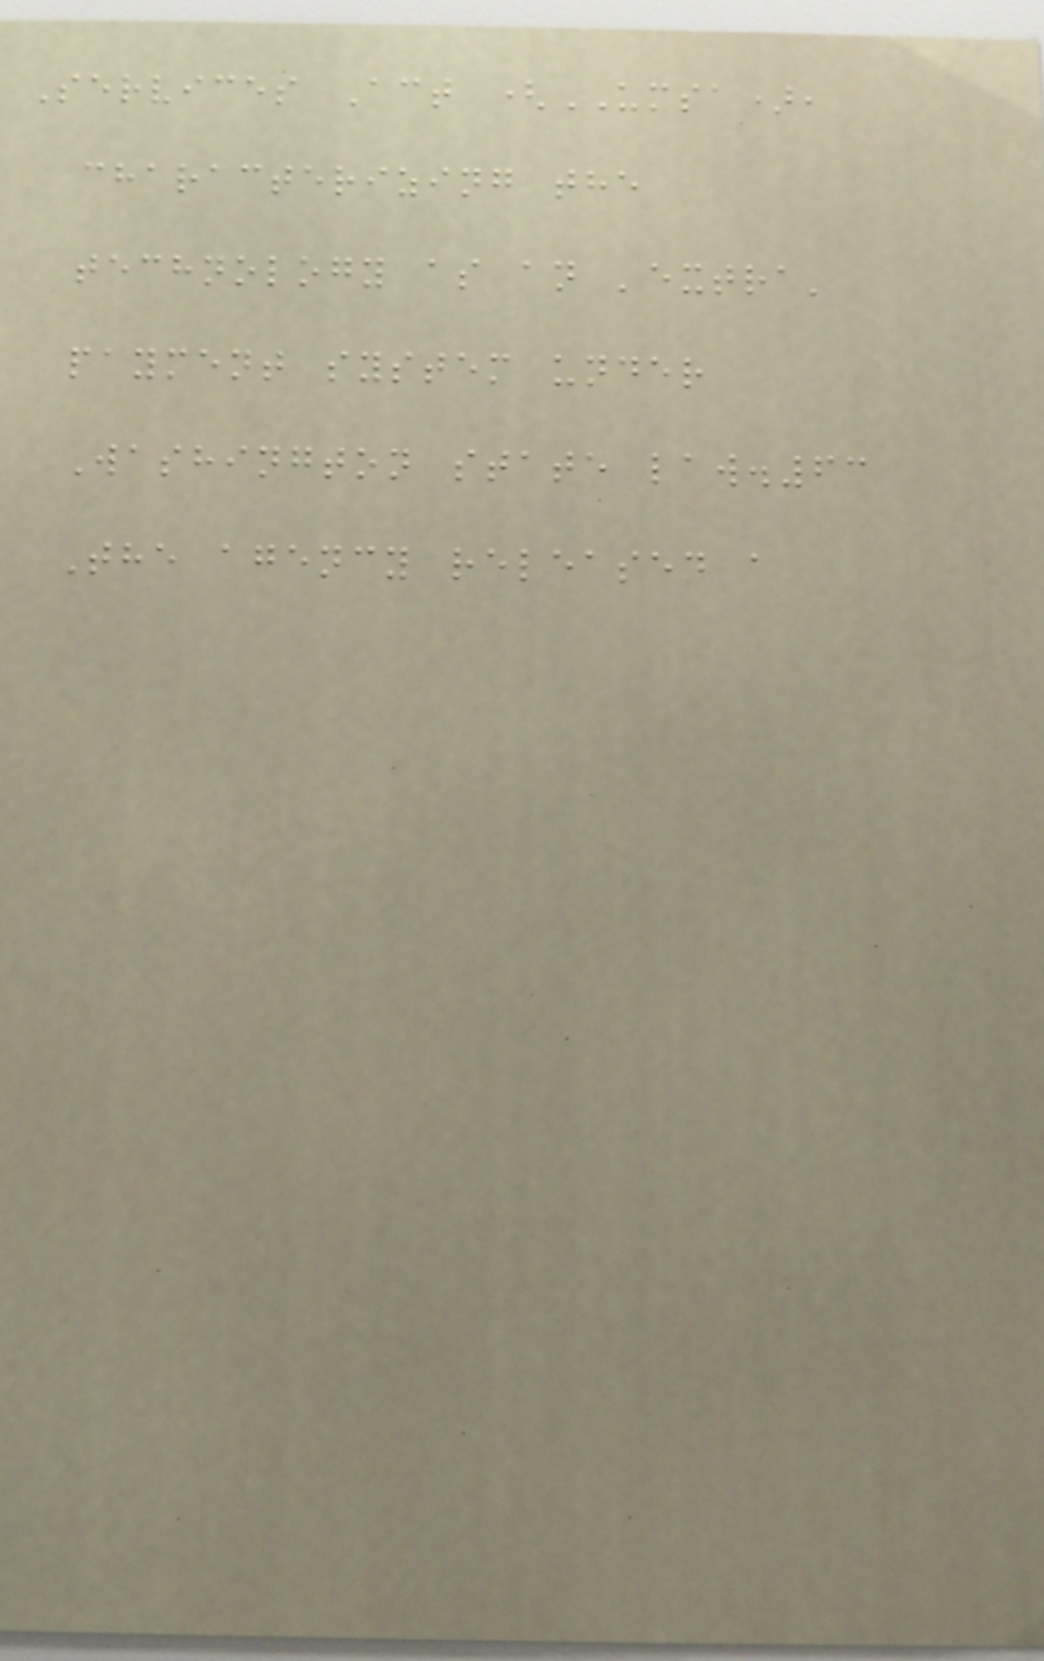Services Act (UMSA),
characterizing the
technology as an 'extra'
payment system under
Washington state law.63
The agency released a
